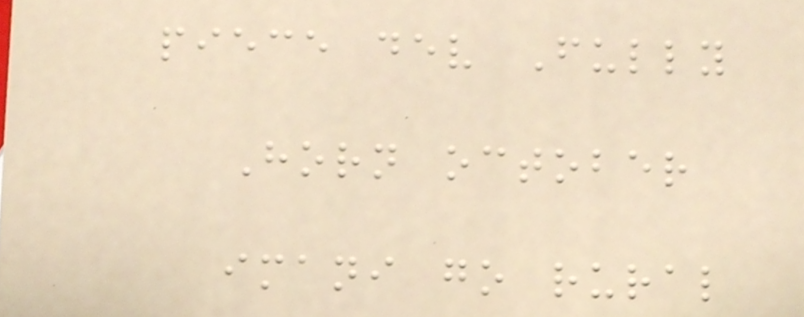piece dev Fully
Horn october
imani go rural
